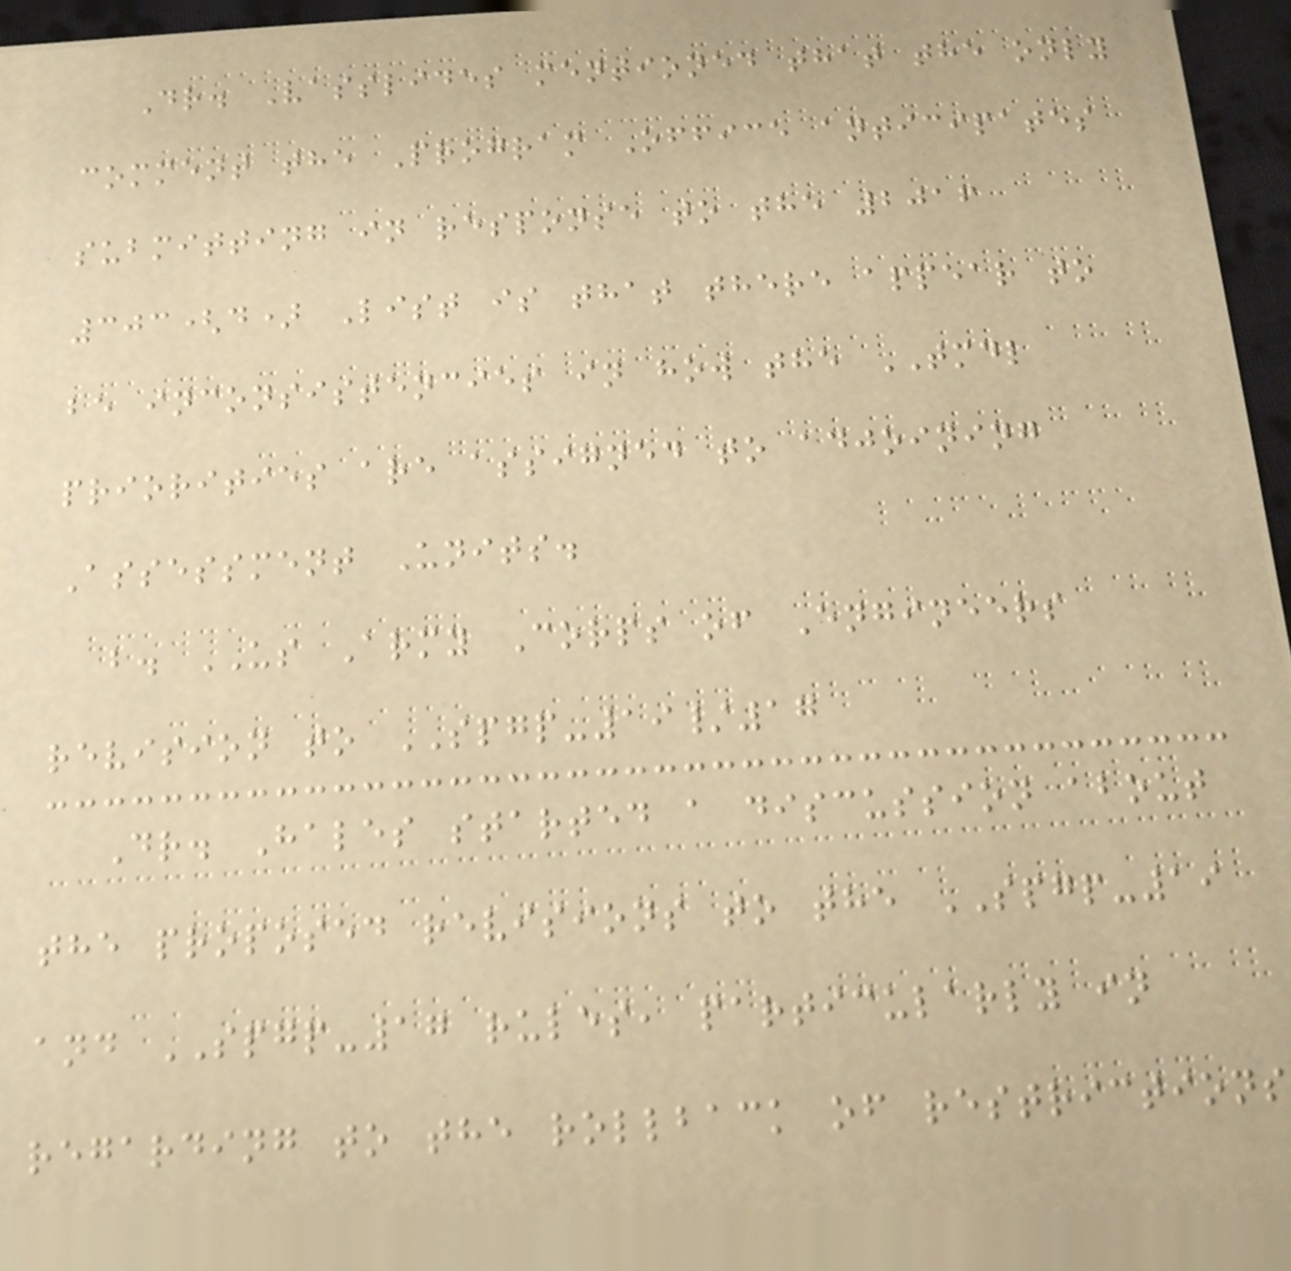Dr. Vasslides mentioned that the only
comment the Program Office anticipates
submitting in response to the 2016
303(d) List is that there appear to
be inconsistencies in how the TMDL
priorities are assigned to adjoining
Assessment Units.
b. US Army Corps of Engineers
revision to SPGP-19/17
Dr. Hales started a discussion about
the proposed revisions to the SPGP-19
and SPGP-17 rules, particularly in
regarding to the rollback of restrictions
